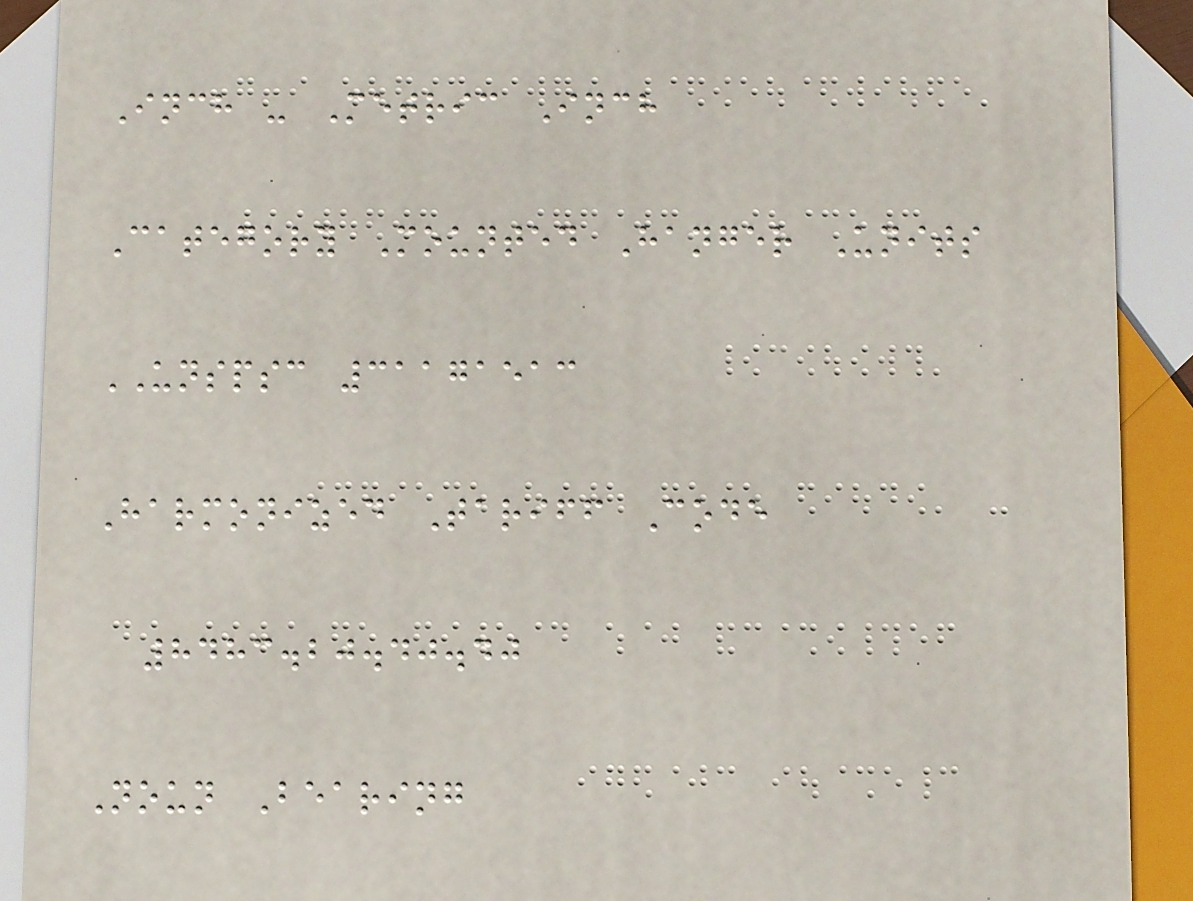Inch - Metric Inch
Category Mounted Hanger Units
UNSPSC 31171513
Harmonized Tariff Code
8483.20.40.40
Noun Bearing
